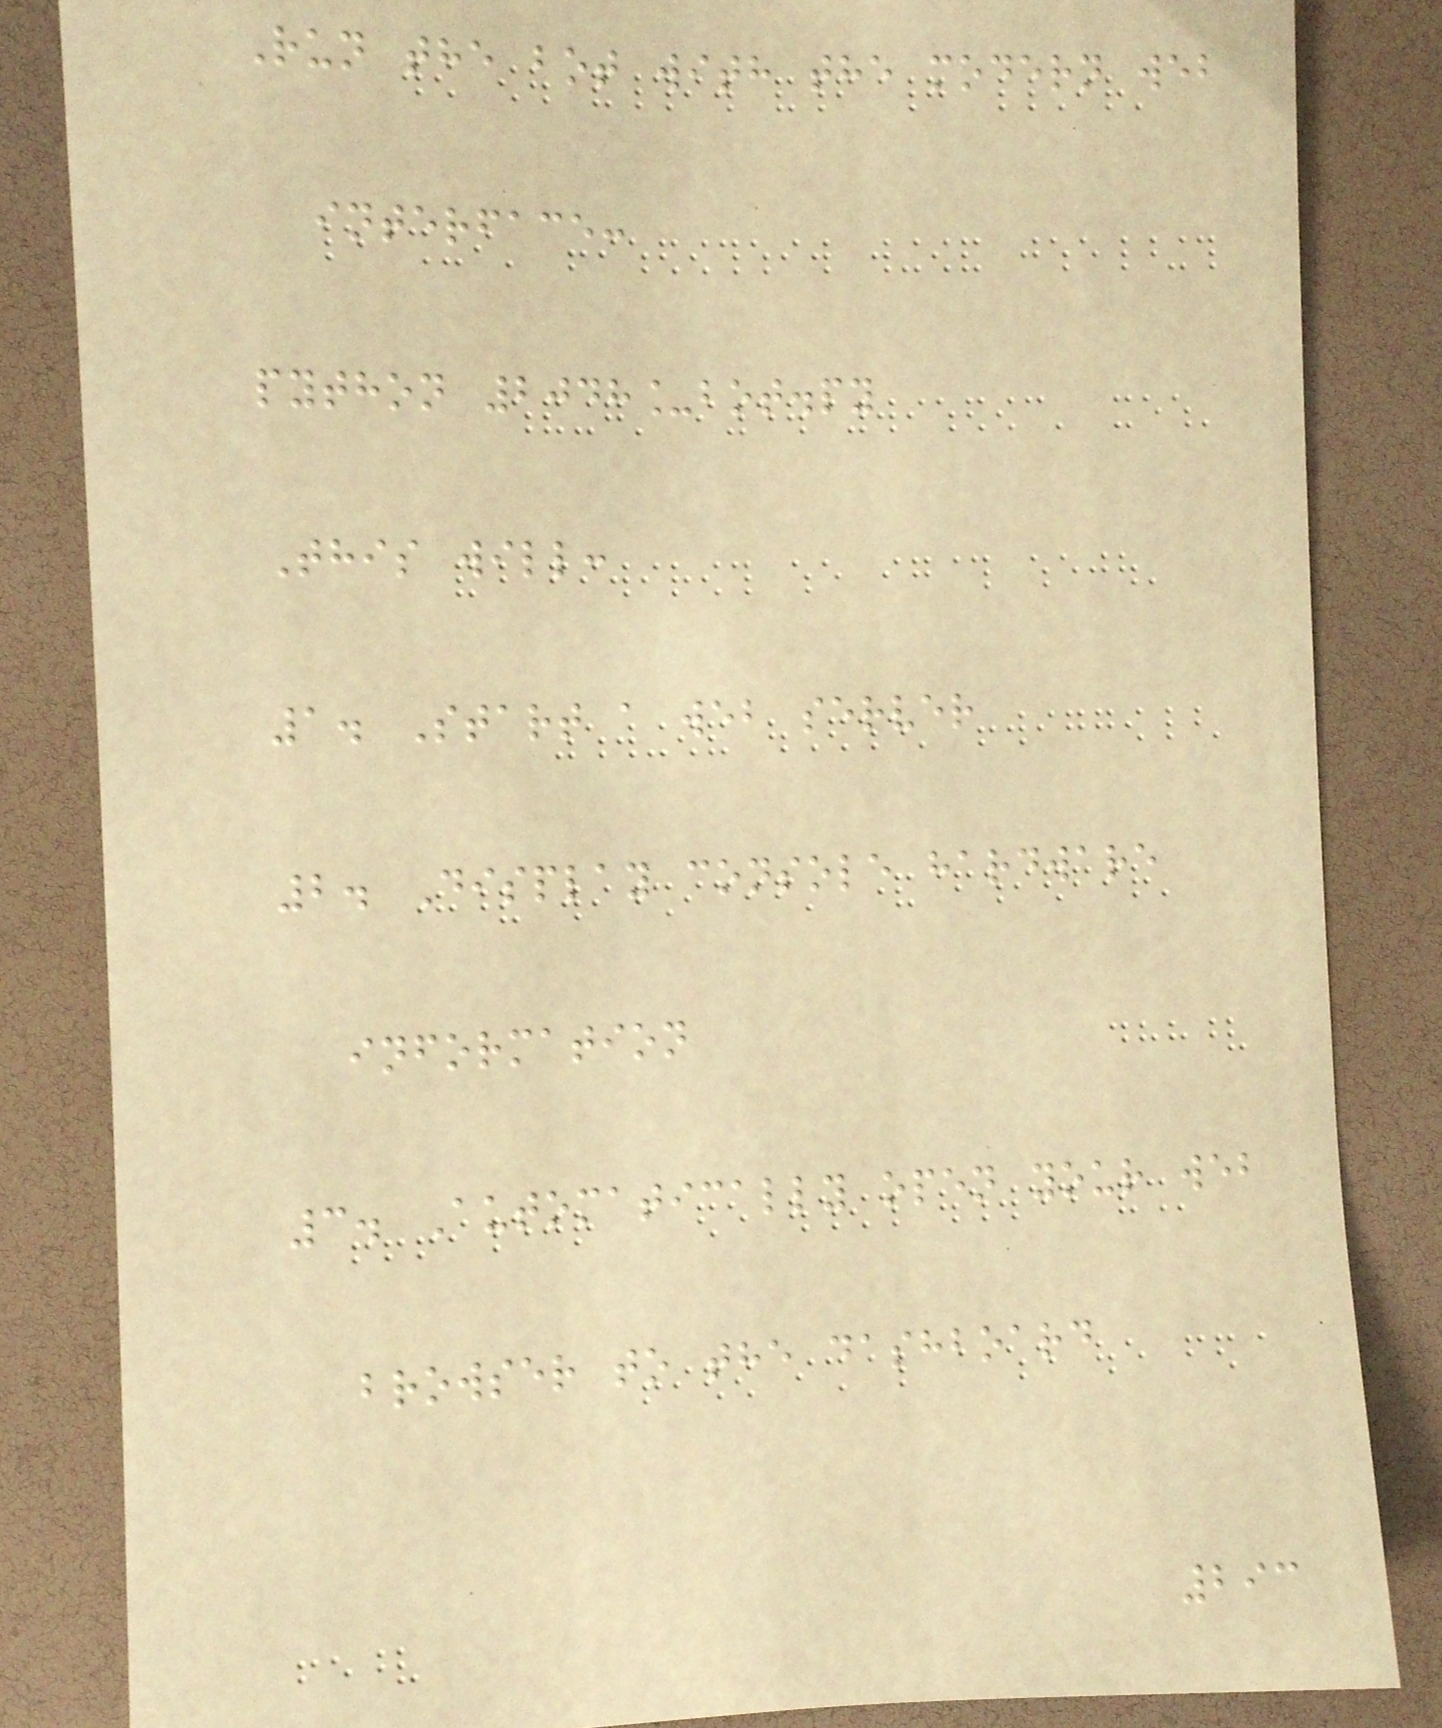Run the bot with the modern web
interface:
python 2048_bot.py
This will:
1. Start a web server
2. Display console hardware
information
3. Automatically open your web
browser to the dashboard
293
